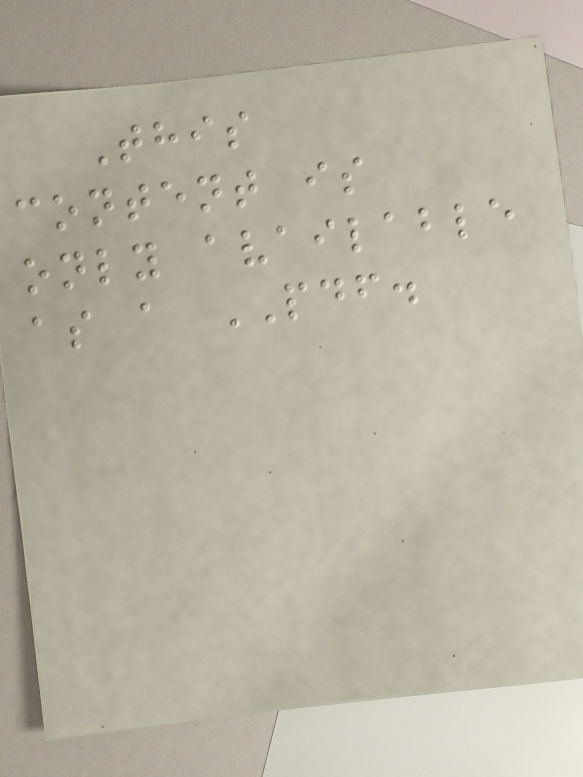This
content is
only available
as a PDF.
